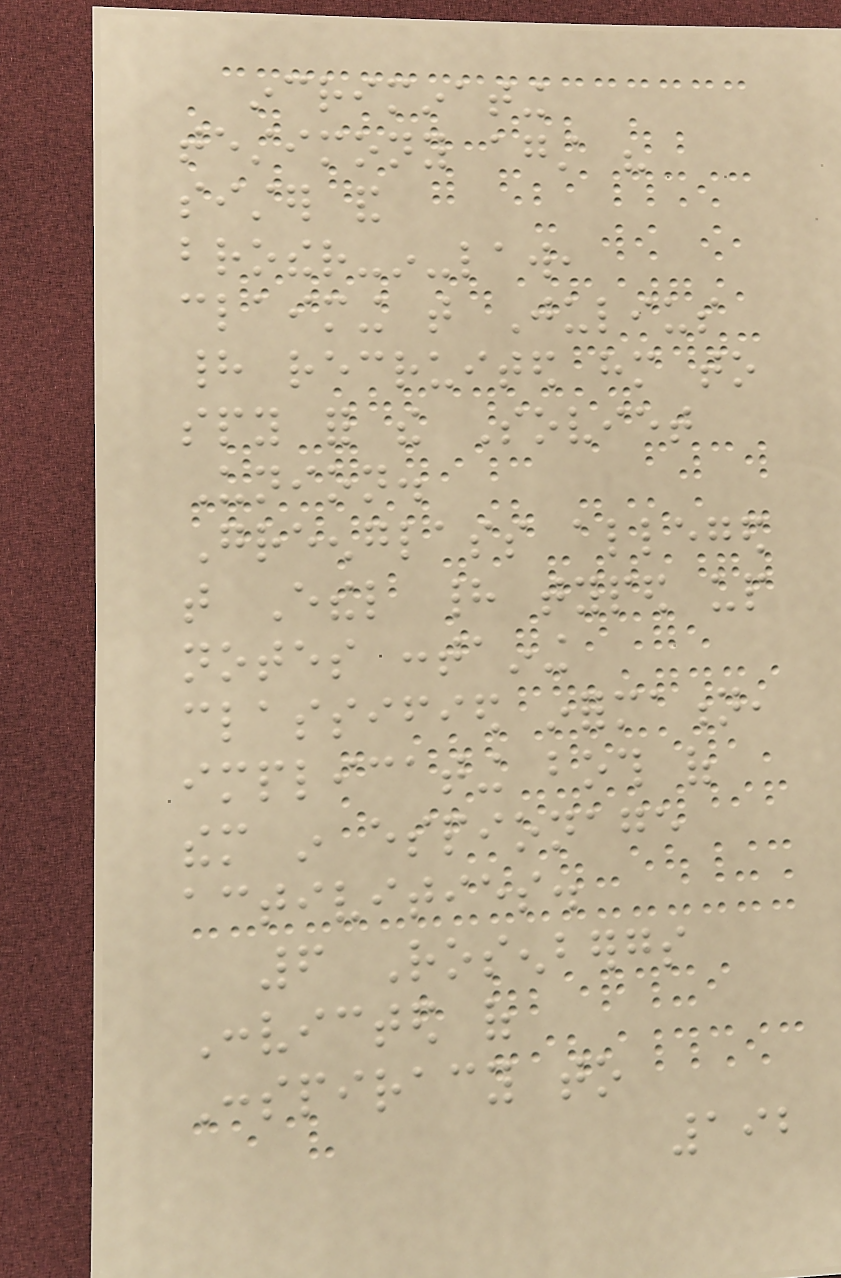incriminating
testimony against his
sister and
brother-in-law,
claiming that Julius
had recruited him to
spy for the Soviet
Union.
Greenglass alleged
that Ethel had typed up
notes containing
classified information,
implicating both of
them in espionage
activities.
6 Rosenbergs
Convicted of
Conspiracy to
192
